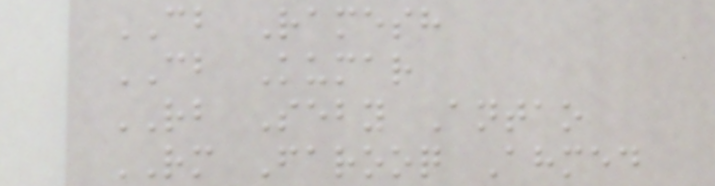CB Ramesh
CB Kumar
RB Seby Antao
RM Farooq Ahmed
